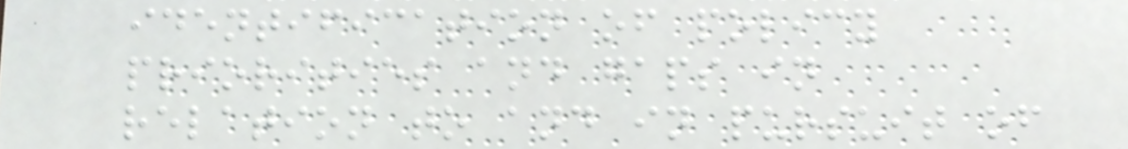identification of policy
priorities and gaps in
relation to and in pursuit of
